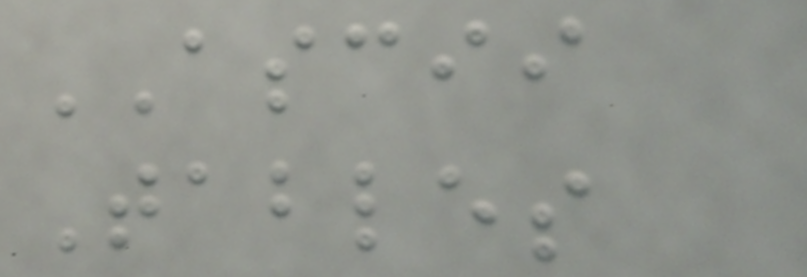ASCII
Tables
